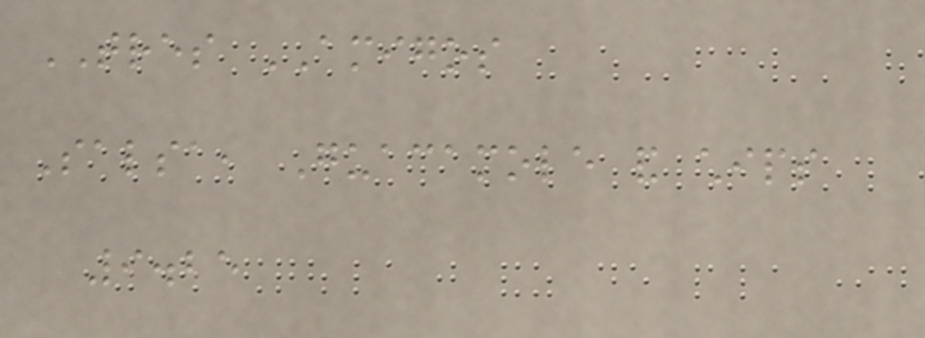TRES AMIGOS
Salsa, Guacamole and chips
9.25
